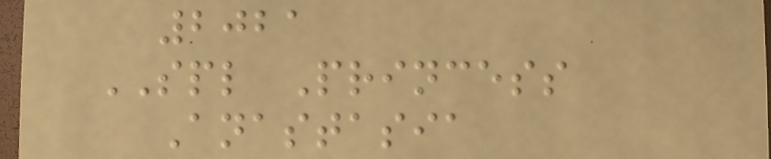2021
SPL Princess
Anastasia
